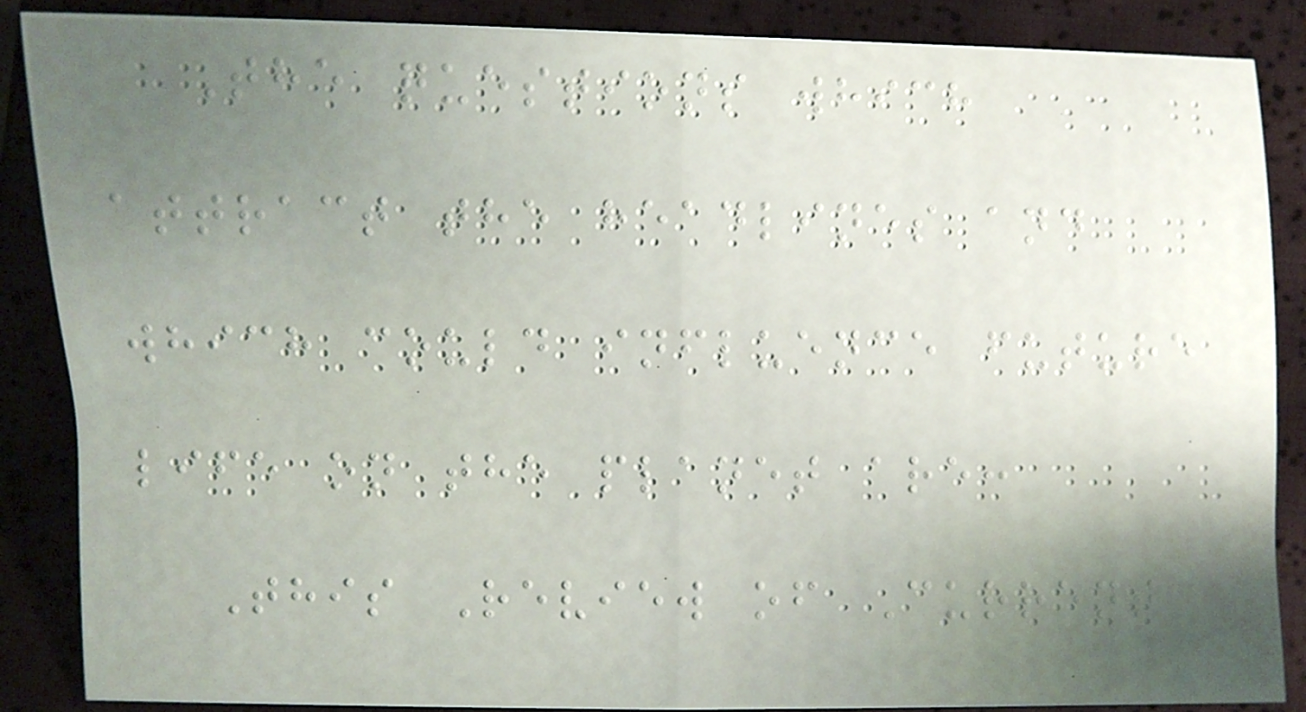The questions which
attract the headlines and
which could influence future
life on the planet are:
This Review of Current
